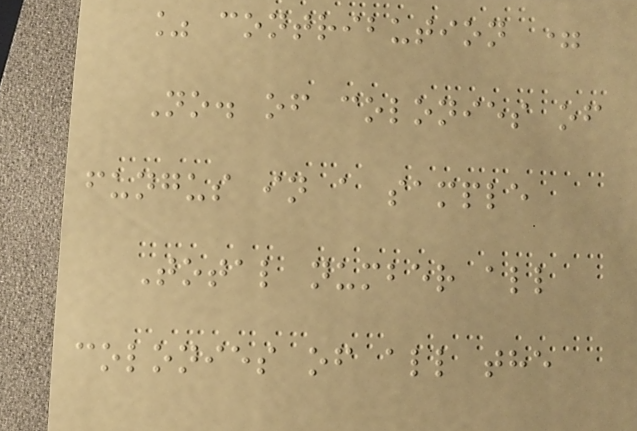% contribution =
No. of colonies of
fungus in a sample
Total number all
colonies of all the
